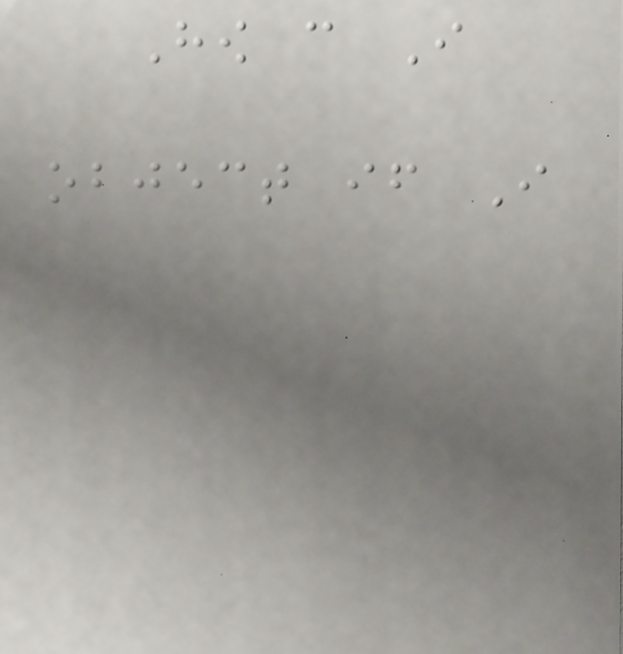How can I
object if I
